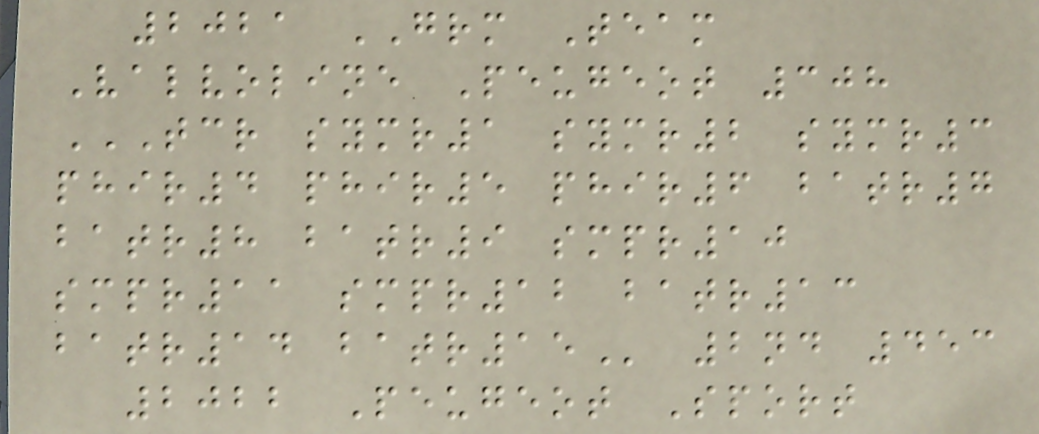2021 GRM Team
Valvoline Peugeot 308
TCR SYMR1 SYMR2 SYMR3
PHIR4 PHIR5 PHIR6 BATR7
BATR8 BATR9 SMPR10
SMPR11 SMPR12 BATR13
BATR14 BATR15 2nd 453
2022 Peugeot Sport
